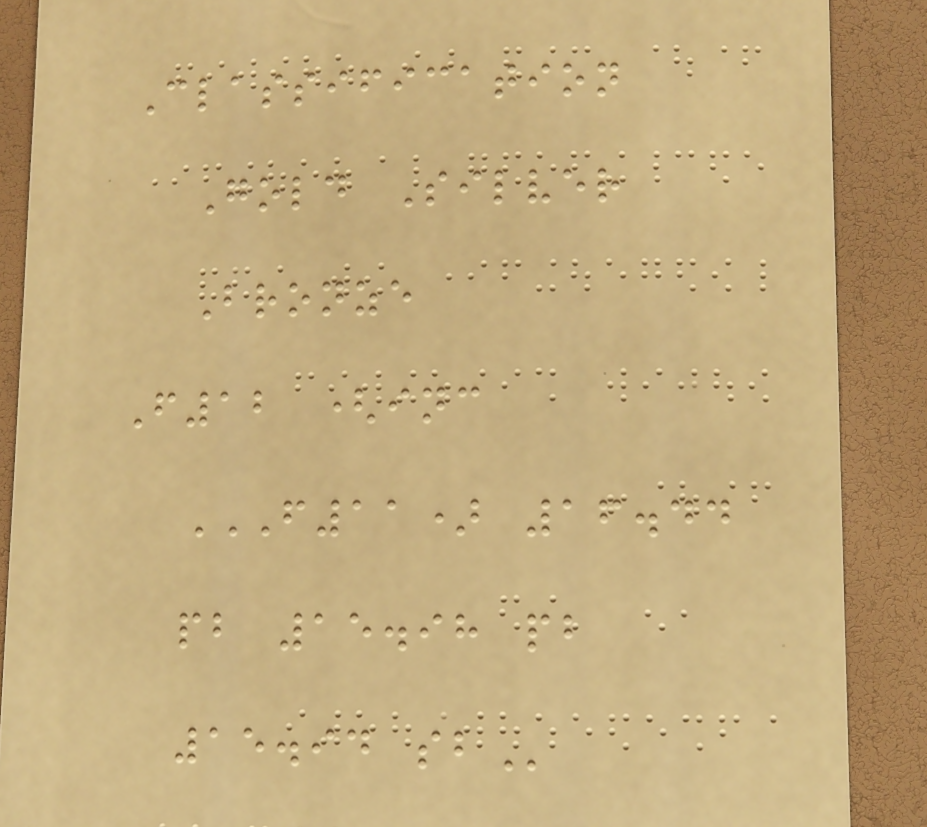Classification
Gold Silver
Bronze
F12 (inc
F11) 16.44
PB 15.98 PB
15.94 SB
